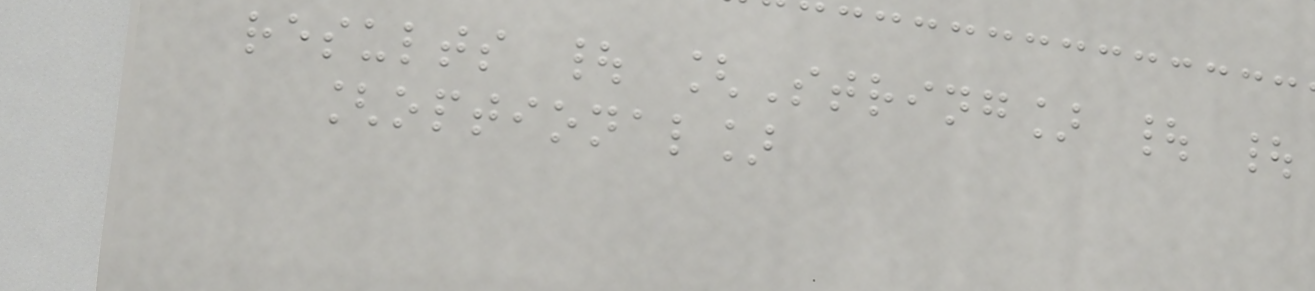results | [String] | |
[optional]
